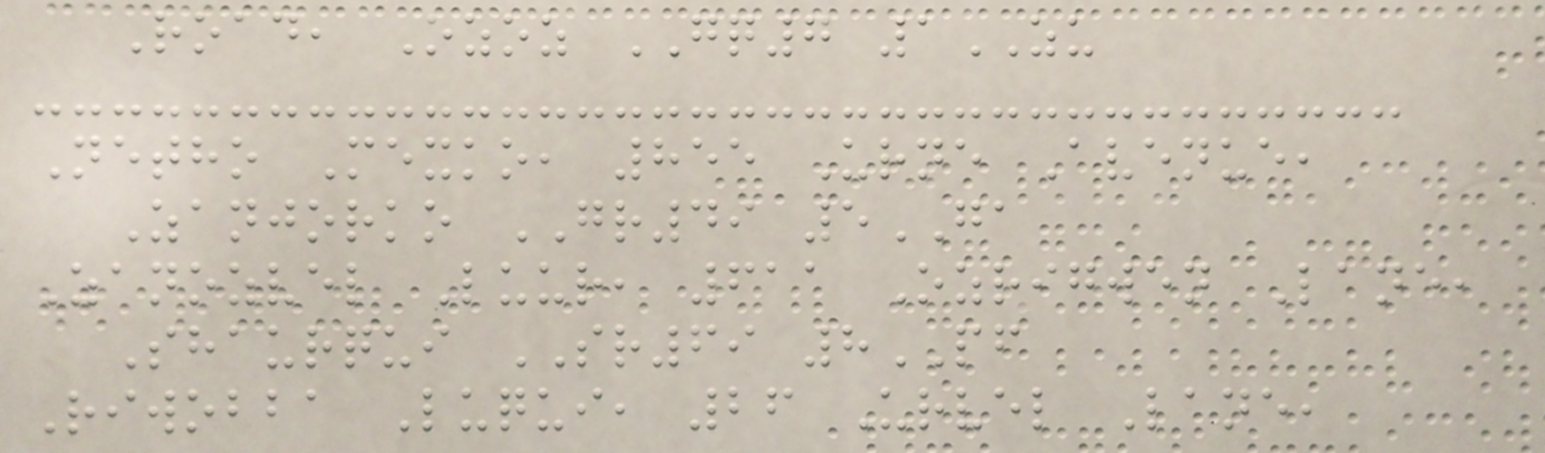Road, Ozoz GQ7 1ZU
Netho Mexko, 855 Urne Avenue,
Zanjorko GR49 5GA
Zanozvel Luur, 611 Ozrigwen Lane,
Shaurqui SR69 8PF
Riwobba Luqui, 26 Urvel Lane,
